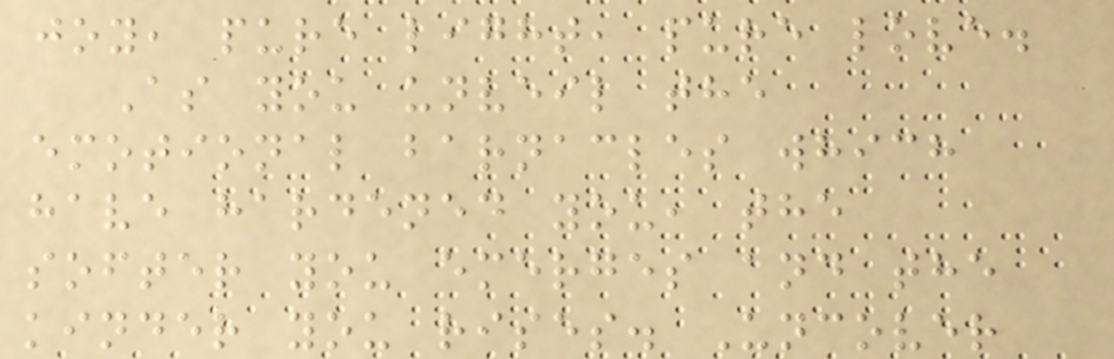joy, pure light, pure love.
As you unveil the
emotional barnacles which
have hardened you, the
softer you emerges and the
kinder you rises. Uncover
